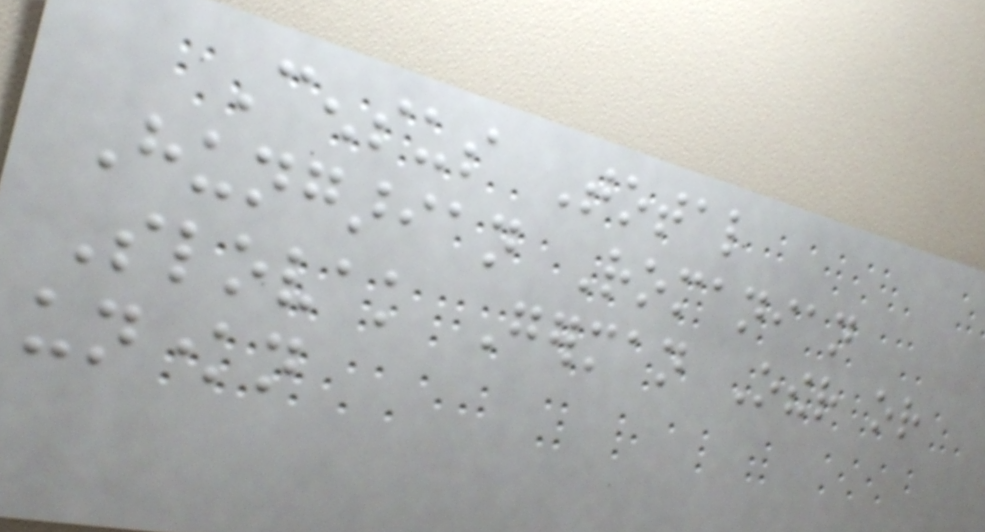Census Total
Hungarian Romanian
Slovak German Other or
unknown
